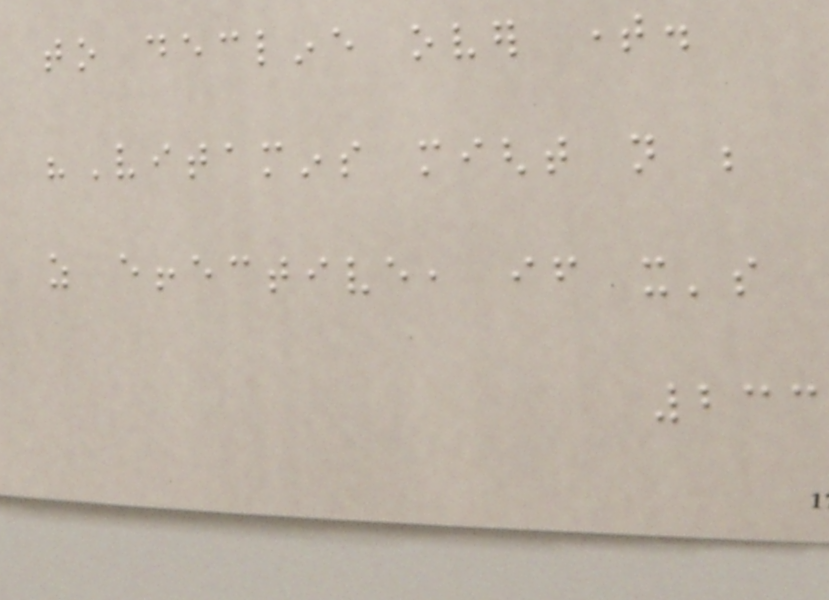to decline over time.
"Vitamins might not be
as effective, if it's
233
